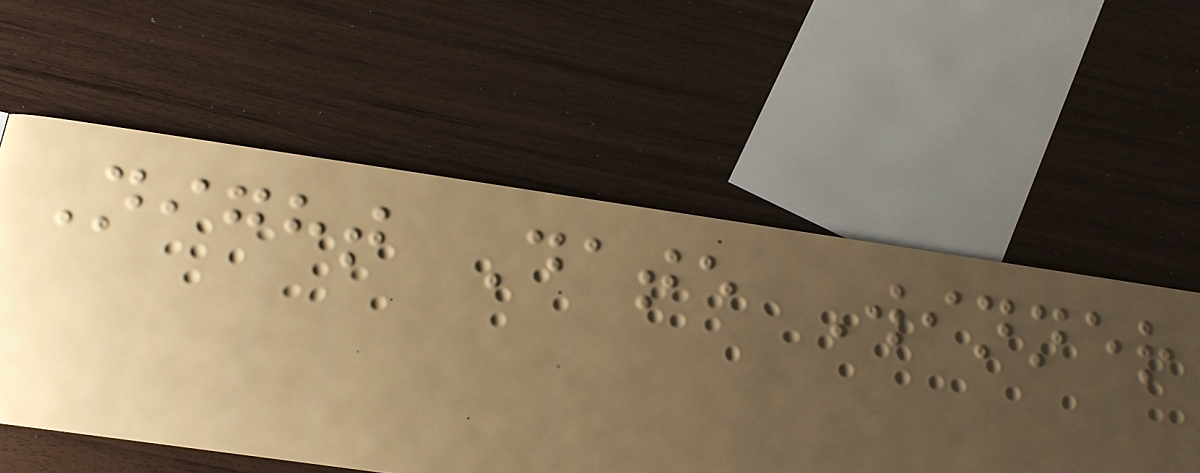Night Date Winner
